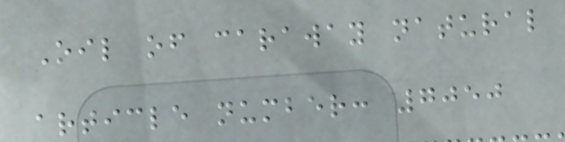Oil of caraway natural
article number: 7050
